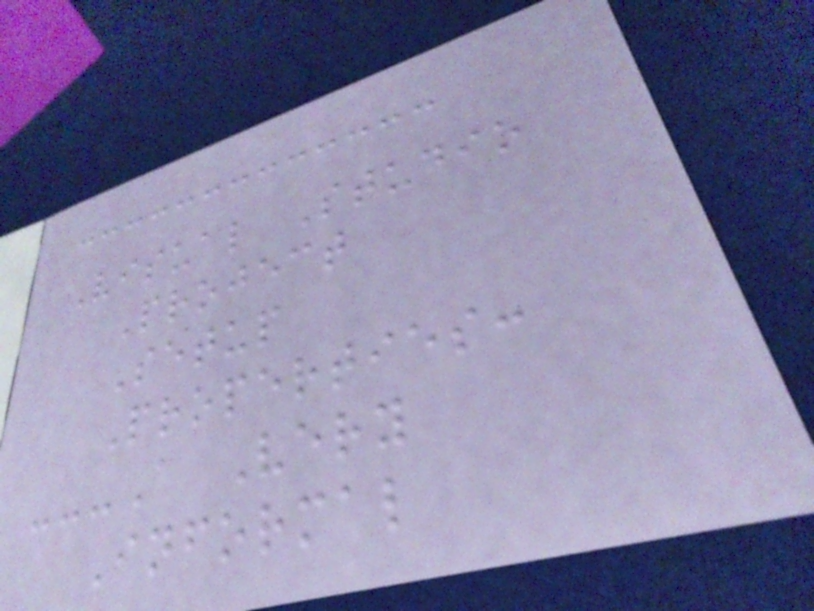Visual Studio
Project
Setup
Properties:
---A Very
Informal
